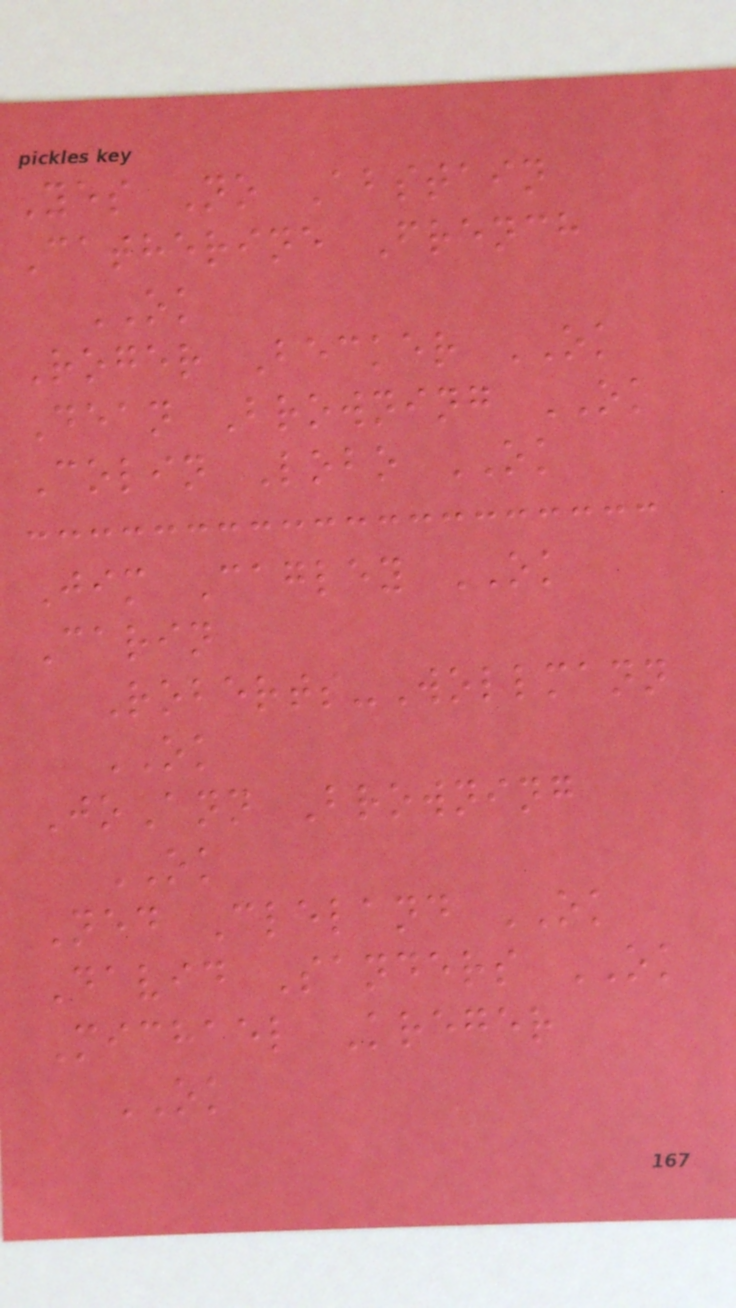Yes No Abstain
Catherine French
OK
Roger Becker OK
Dean Browning OK
Colin Lobo OK
Jim Cagley OK
Carin
Roberts-Wollmann
OK
JoAnn Browning
OK
Ned Cleland OK
David Sanders OK
Michael Kreger
OK
